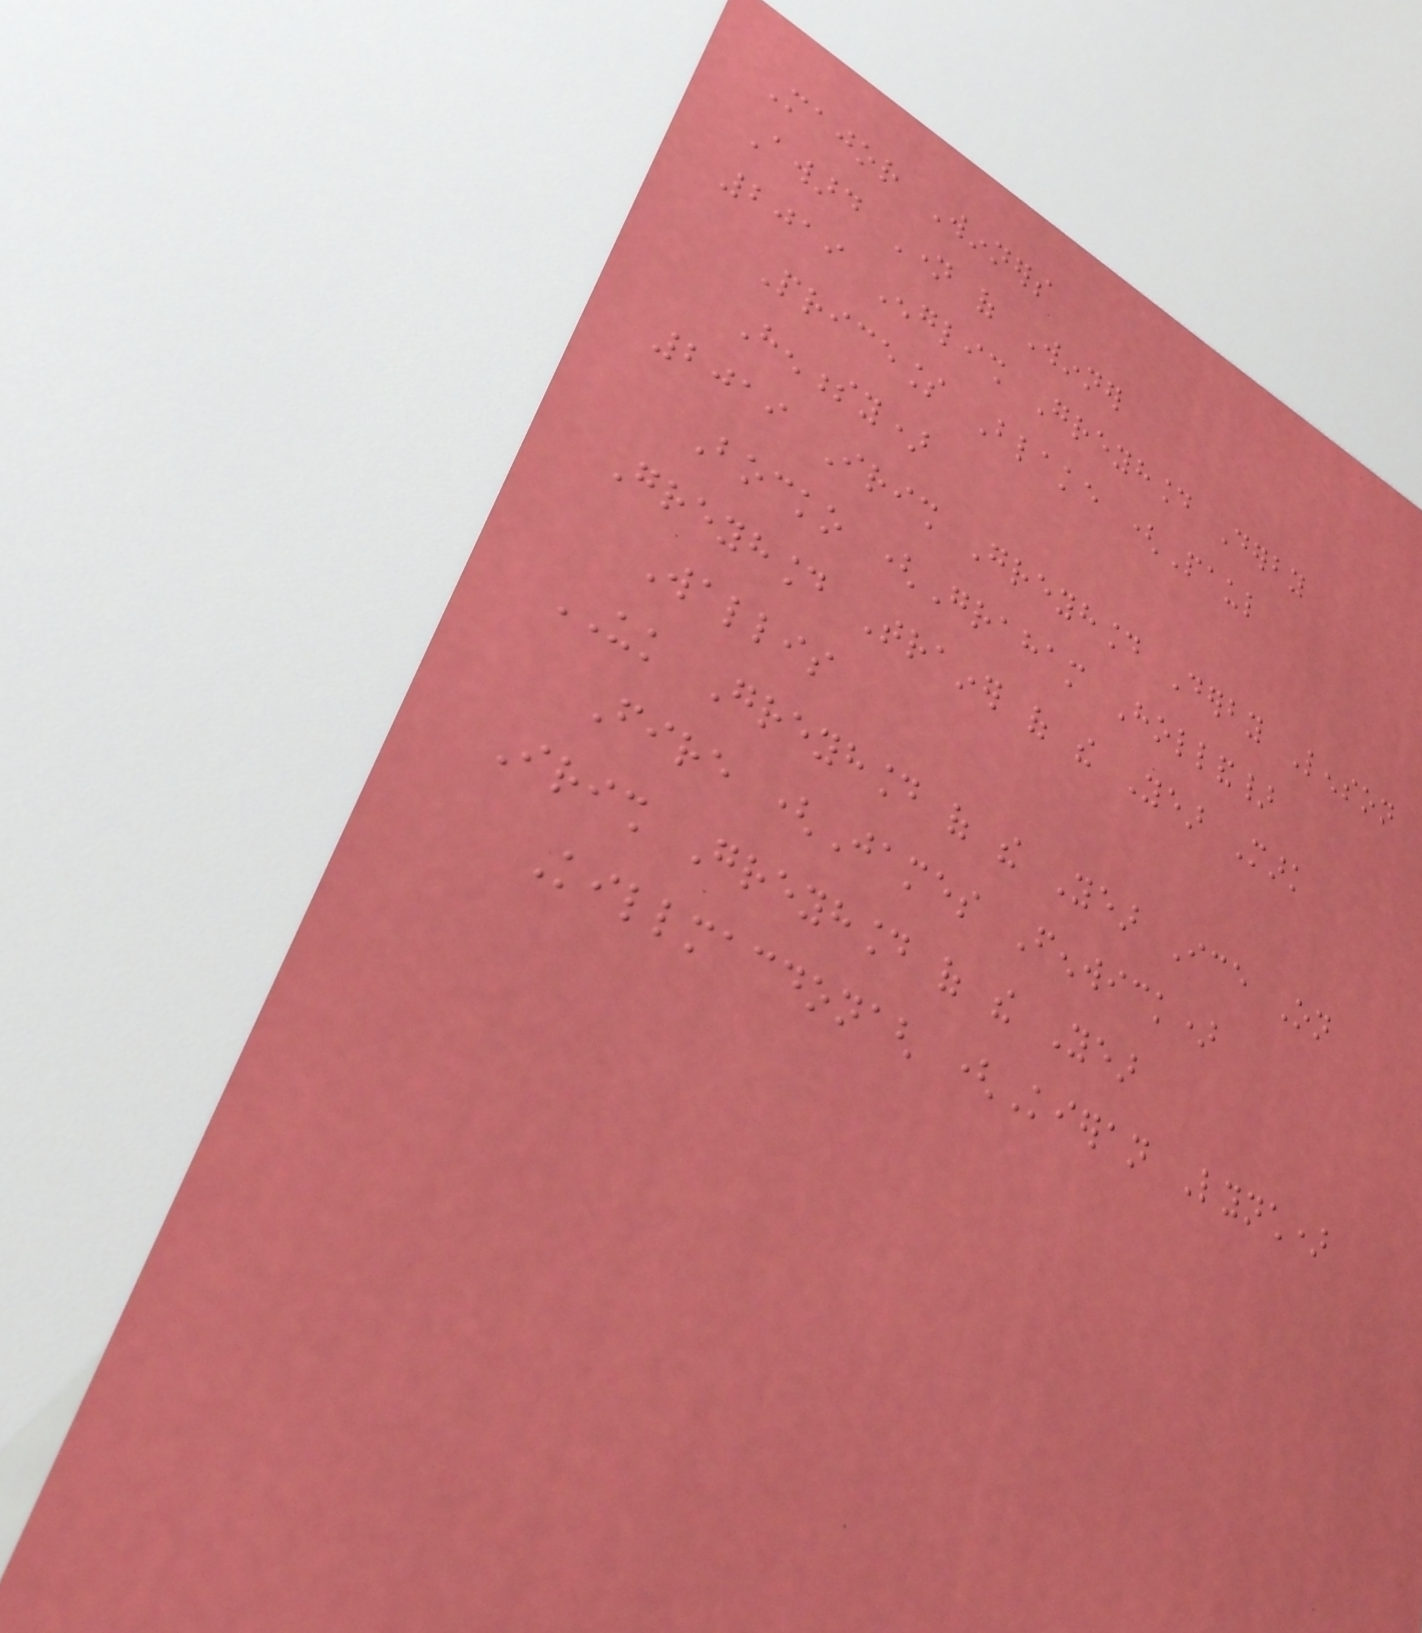Major Winners
Award Name of Winner
2019 English Greyhound Derby
Priceless Blake (Paul
Hennessy)
2019 Irish Greyhound Derby Lenson
Bocko (Graham Holland}
Greyhound Trainer of the Year Mark
Wallis
UK Greyhound of the Year Ice On
Fire (James Fenwick)
Irish Greyhound of the Year
Killmacdonagh (Kieran Lynch)
